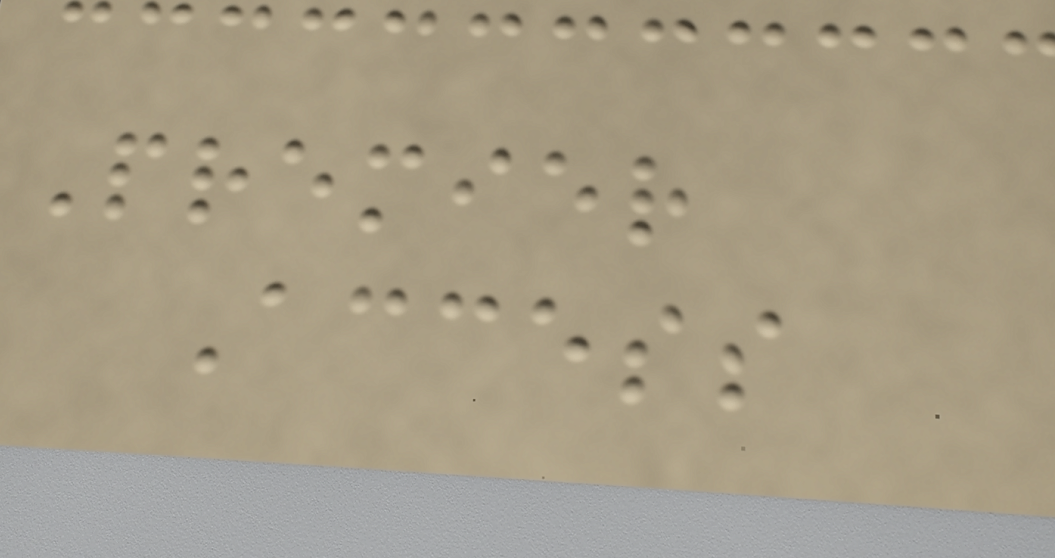Premier
Access
